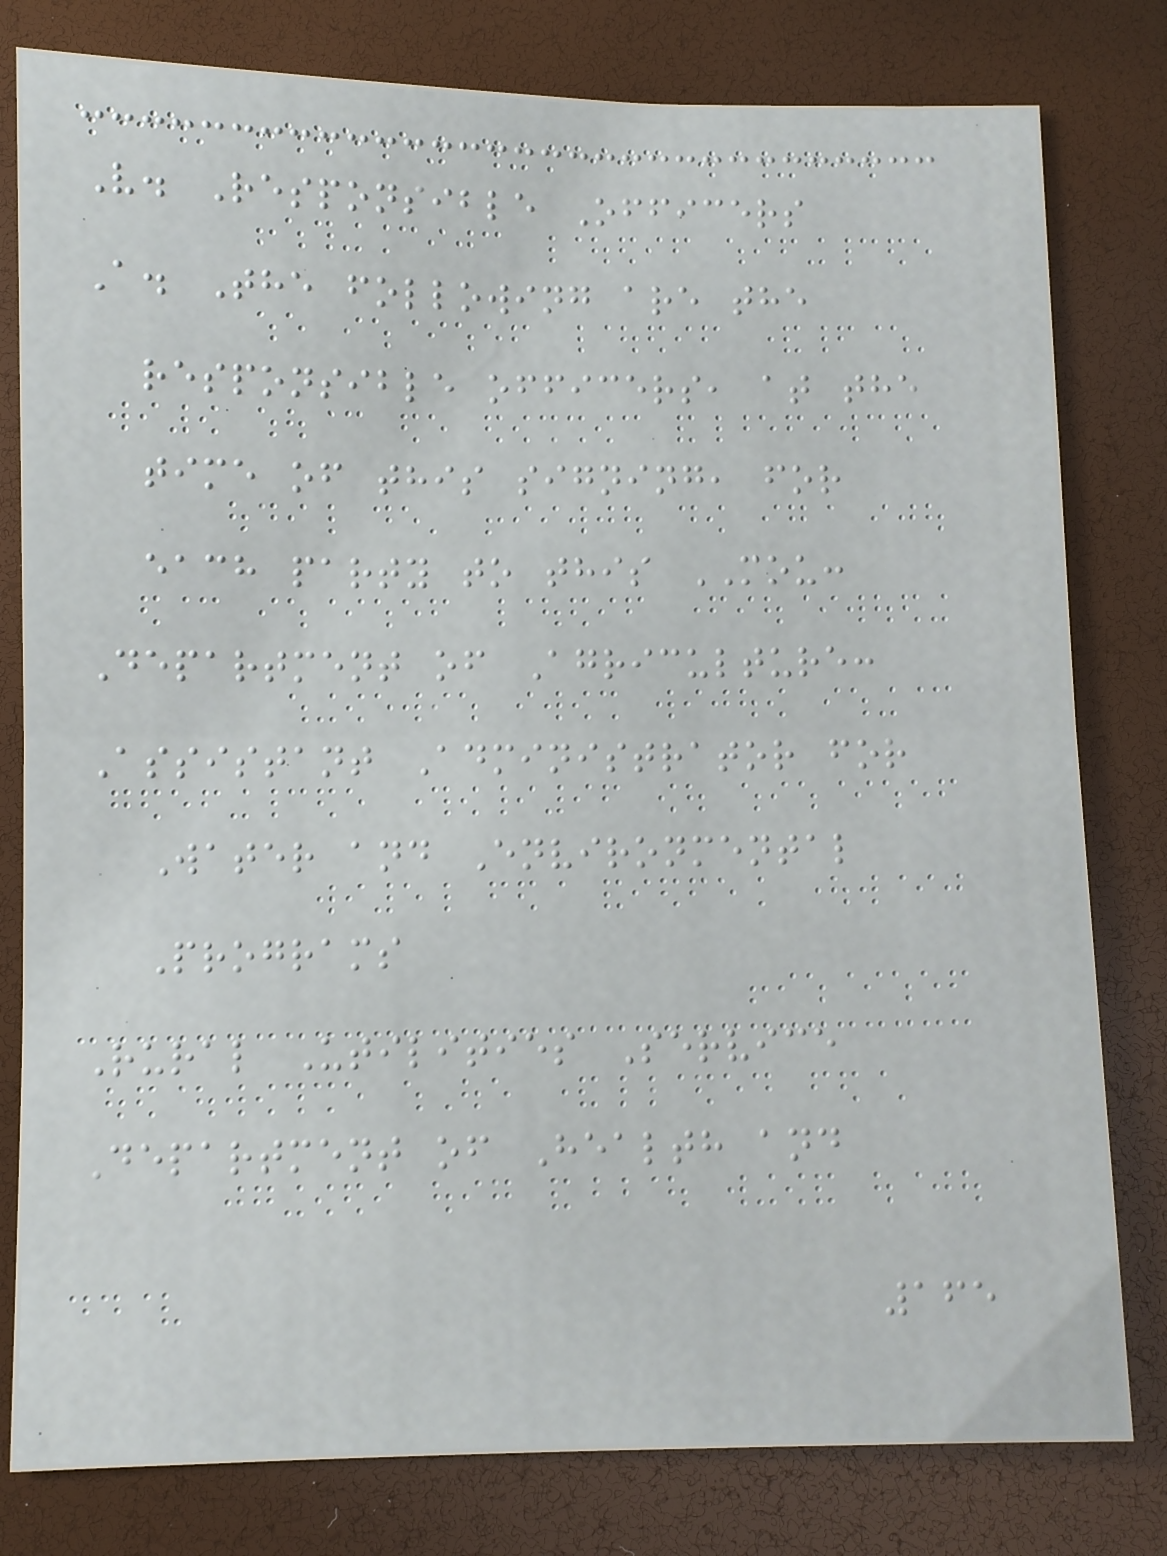V. Responsible Officers
A. The following are the
responsible officers, at the
time of this signing, for
each party to this MOU:
Department of Agriculture:
Assistant Administrator for
Water and Environmental
Programs
Rural Utilities Service
Department of Health and
165
